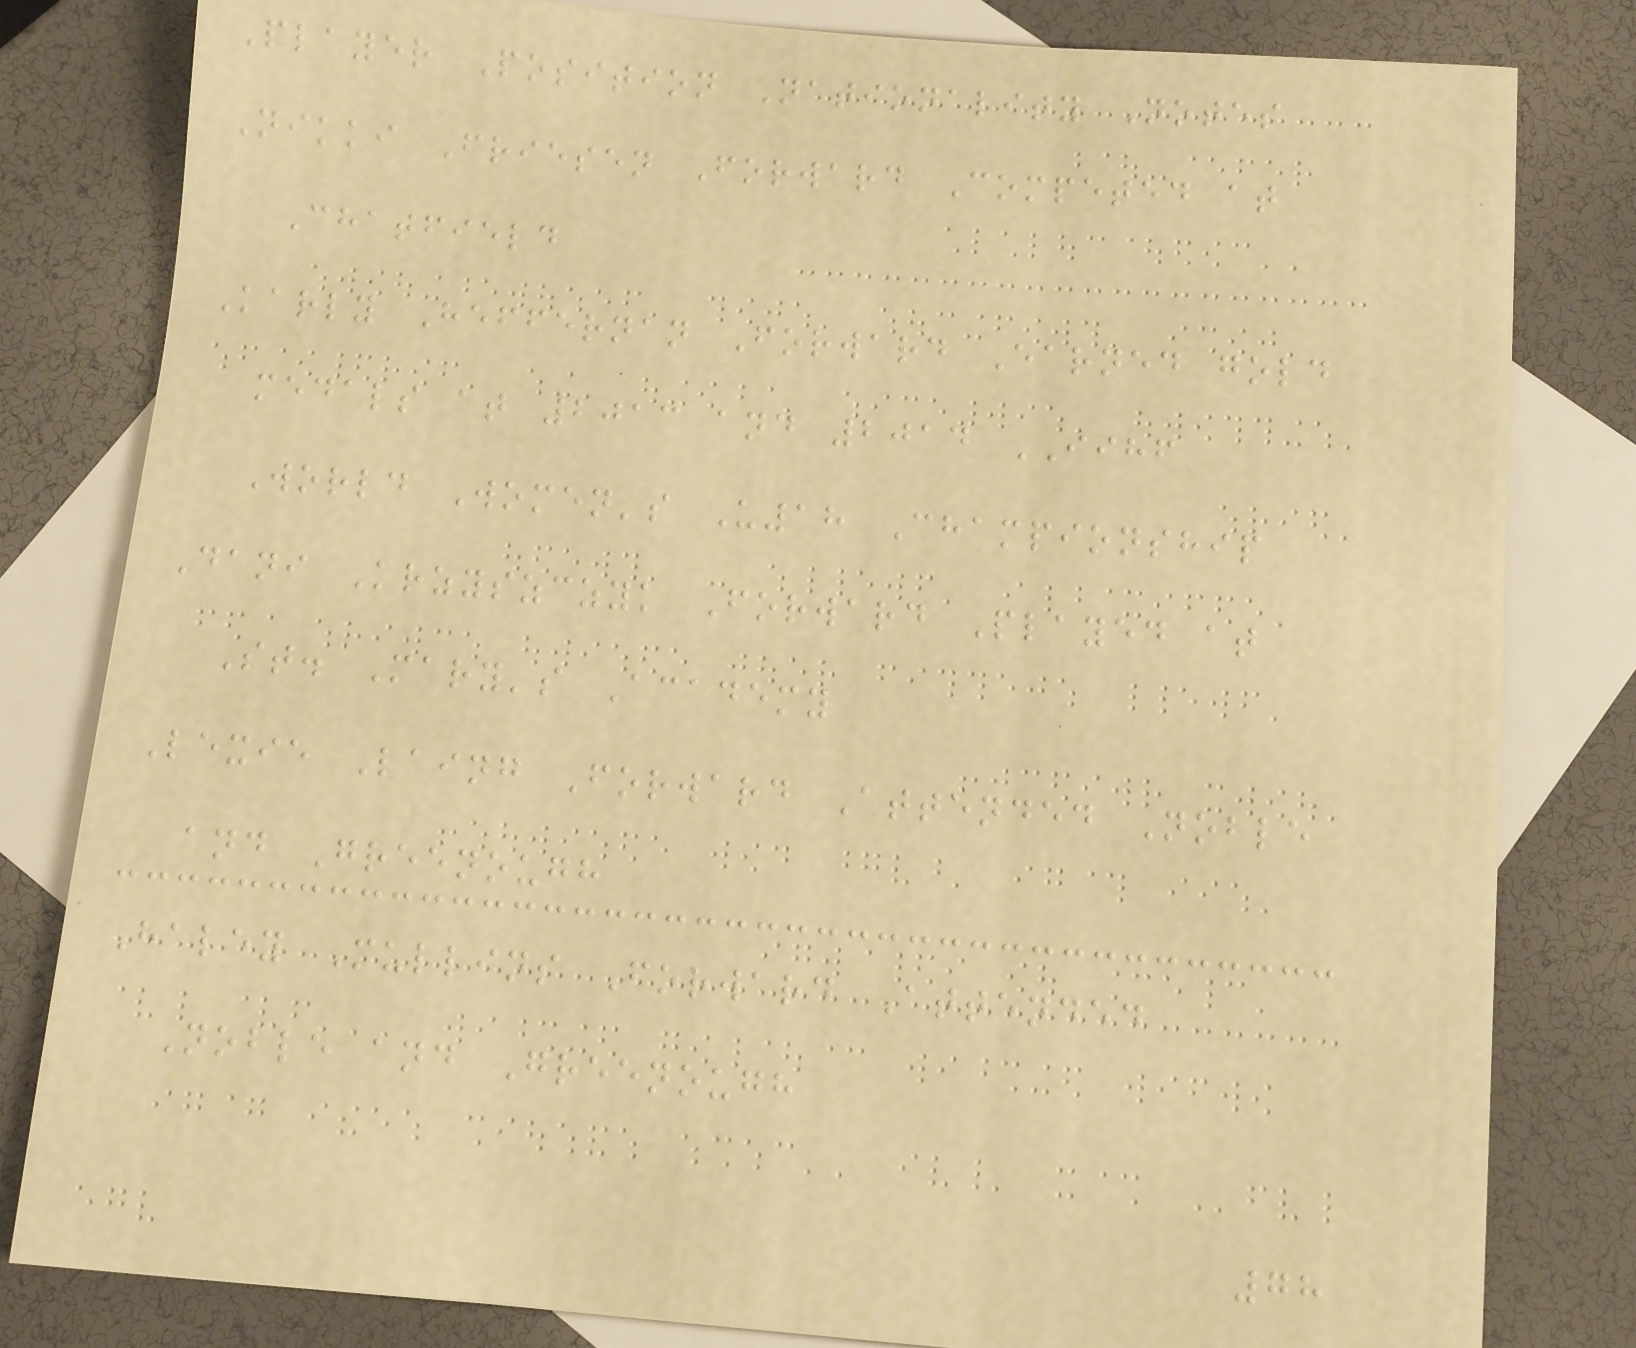Player Position Nationality Notes
Nikki Friesen Forward Competed at
Chatfield
Karly Heffernan Forward Earned gold
medals at 2013 and 2014 IIHF
World Women's U18 Championship
Dani Krzyszczyk Forward Played at
St. Mary's Academy
Lexie Laing Forward Attended Noble
and Greenough
Haley Mullins Forward Attended
Noble and Greenough
78
